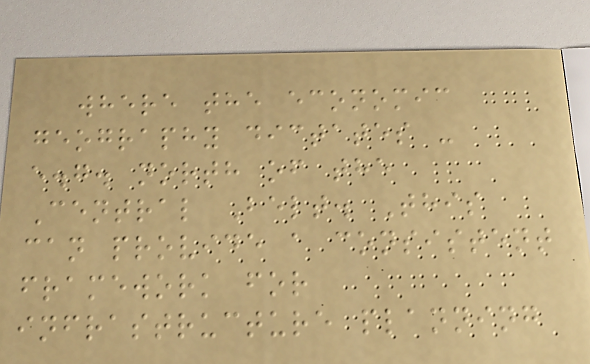where the economic
geography dictates -
e.g. north of the
Central Belt. This
can provide a consistent
framework for
infrastructure planning
